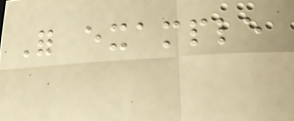For example
